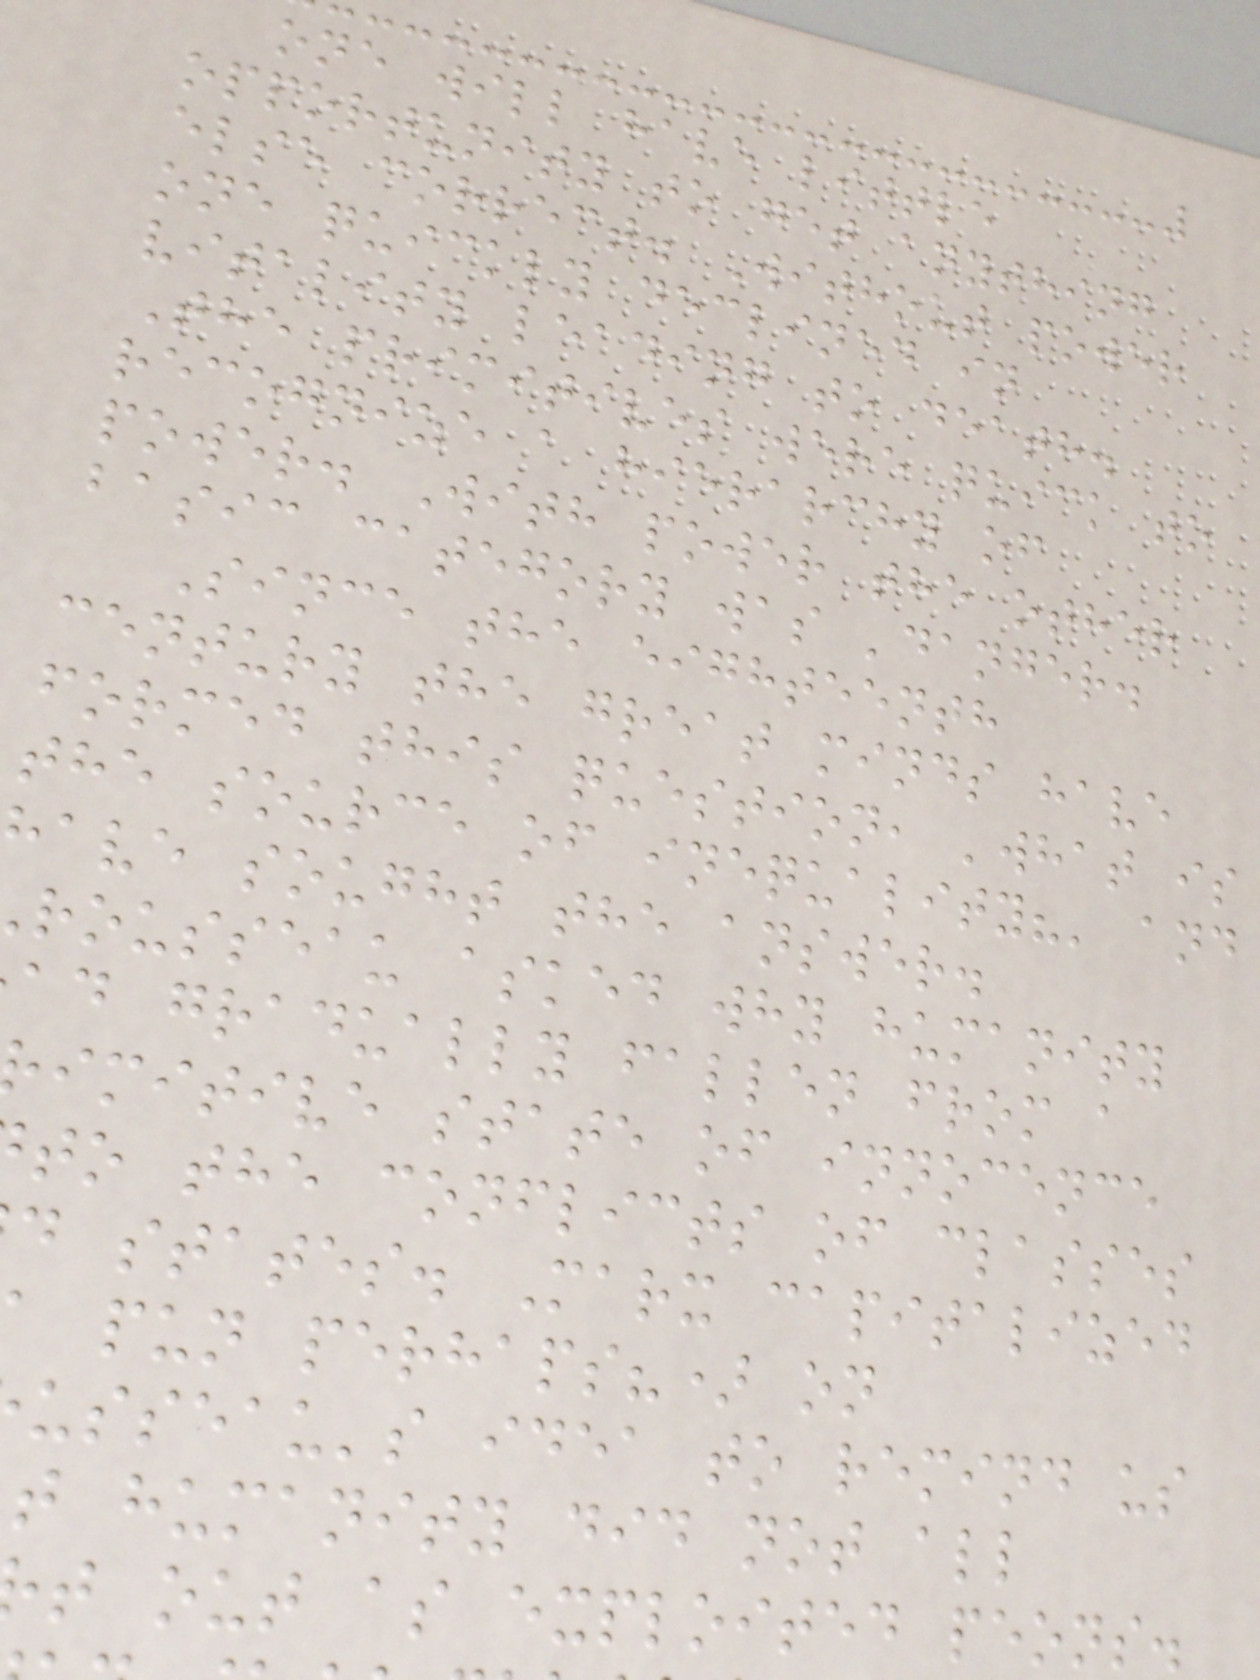one will have little
opportunity to get anything
else correct. Without power
one quickly declined in
vitality leading to death.
The primitives were quick to
recognize a hierarchy of
power. With power the other
basic category was 'danger.
Since the eighteenth
century the great minds have
formed this question, 'what is
the source of inequality?' and
ave sought the answer.
rousseau asked why humanity
ad gradually fallen from a
imitive state of innocence
to the conflicts of classes
d states. Marx capitalized
pun perhaps?) on
usseau's idea to remind us
t humanity did not all
t out as exploited peons.
